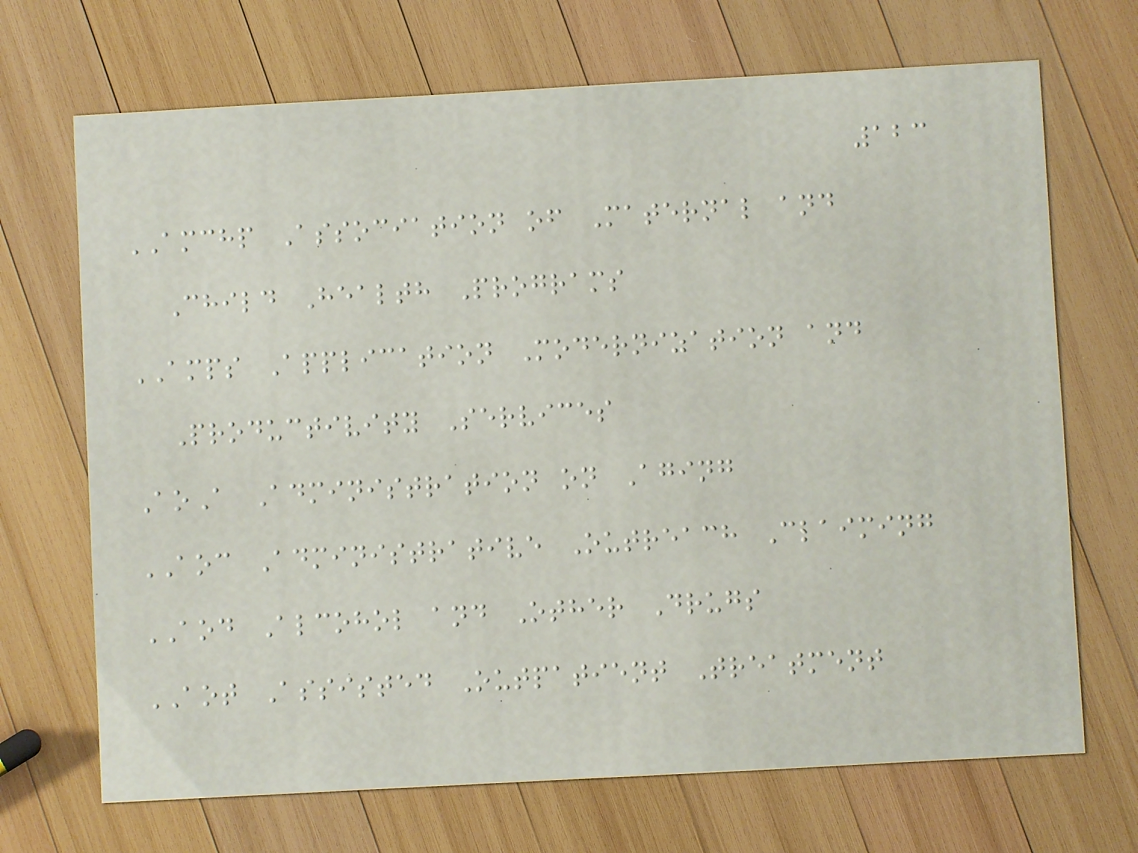123
AMCHP Association of Maternal and
Child Health Programs
AMPS Application Modernization and
Productivity Services
AoA Administration on Aging
AOC Administrative Outreach Claiming
AOD Alcohol and Other Drugs
AOT Assisted Outpatient Treatment
